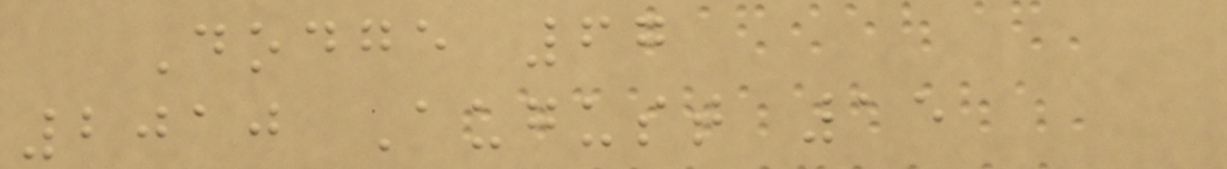Dodge 67
2010 August 15
